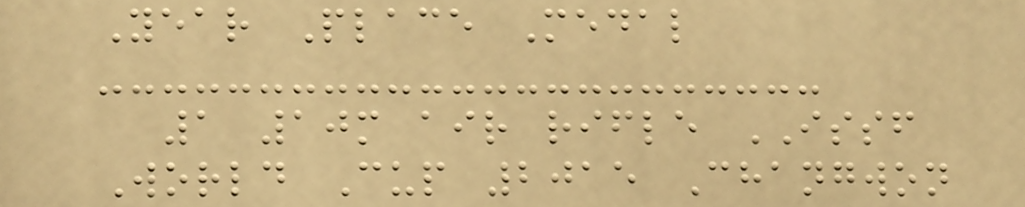Year Place Medal
1 10m air rifle ISSF
World Cup 2015 Changwon
